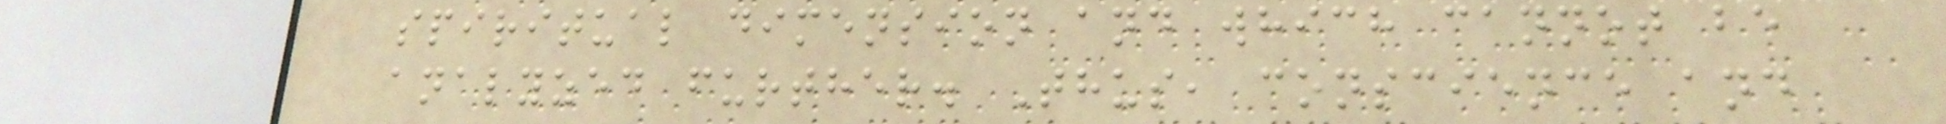spiritual dimension and which cannot be
analyzed further. Thus, conscience and
